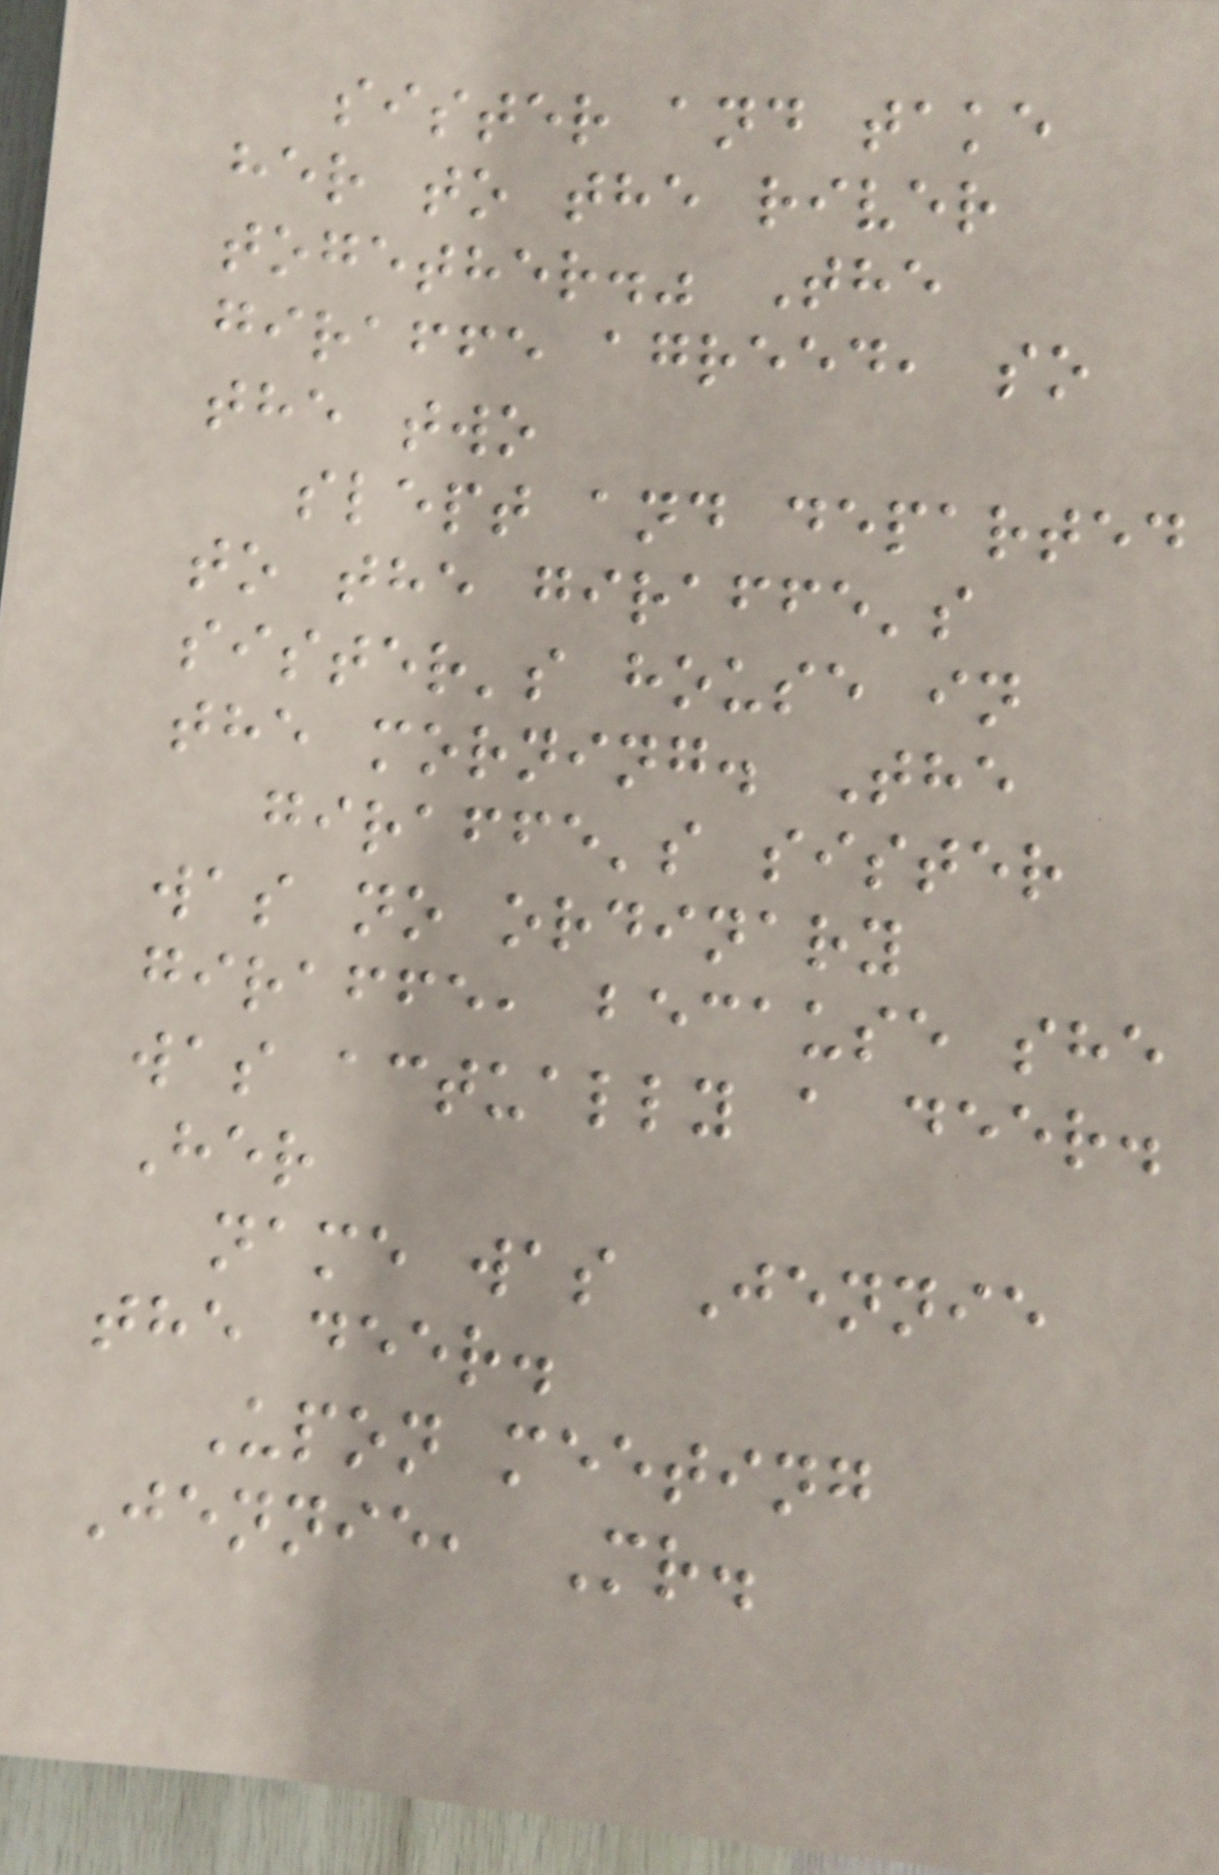sister and take
her to the river
together." The
giraffe agreed, so
the two
slept and departed
to the giraffe's
sister's house in
the morning. The
giraffe's sister
was no ordinary
giraffe, because she
was actually a deer.
Her
name was Jennie
the deer.
Upon meeting
Jennie, Mr.
